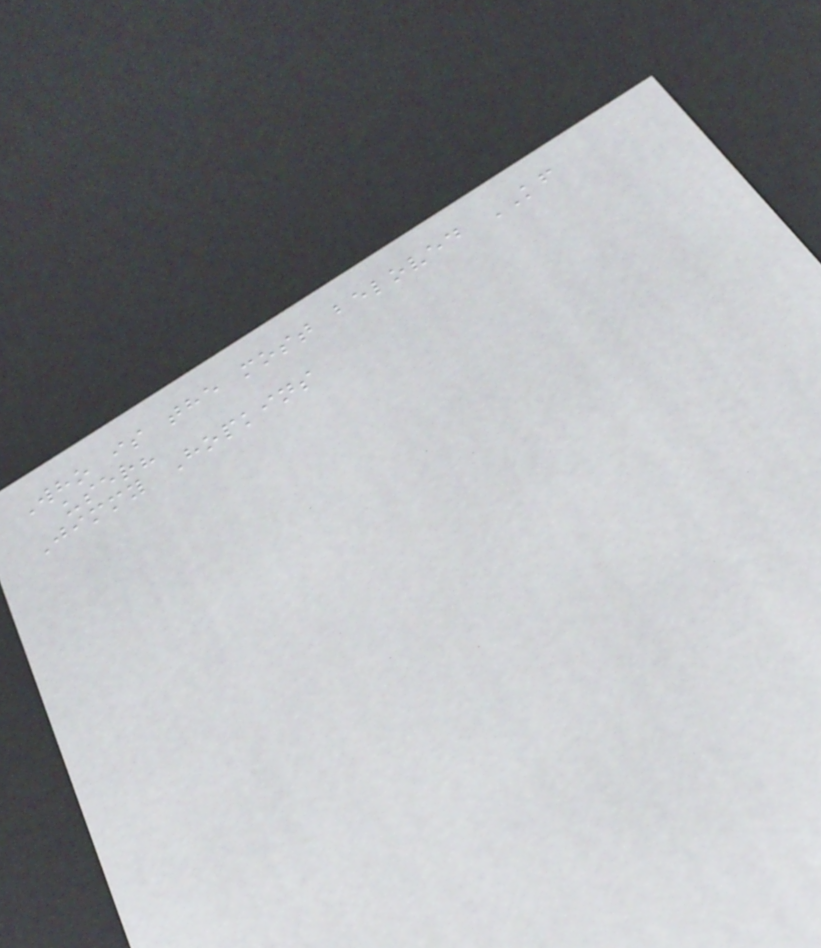Who is the most beloved KF
user?
Jimmy Hopkins
